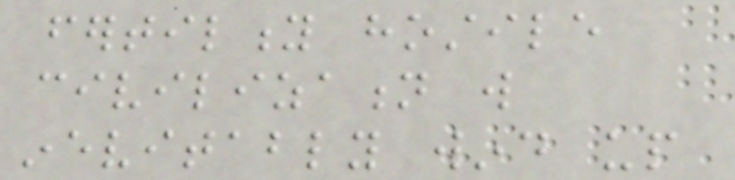fertility hostile
civilization will
inevitably wind up
